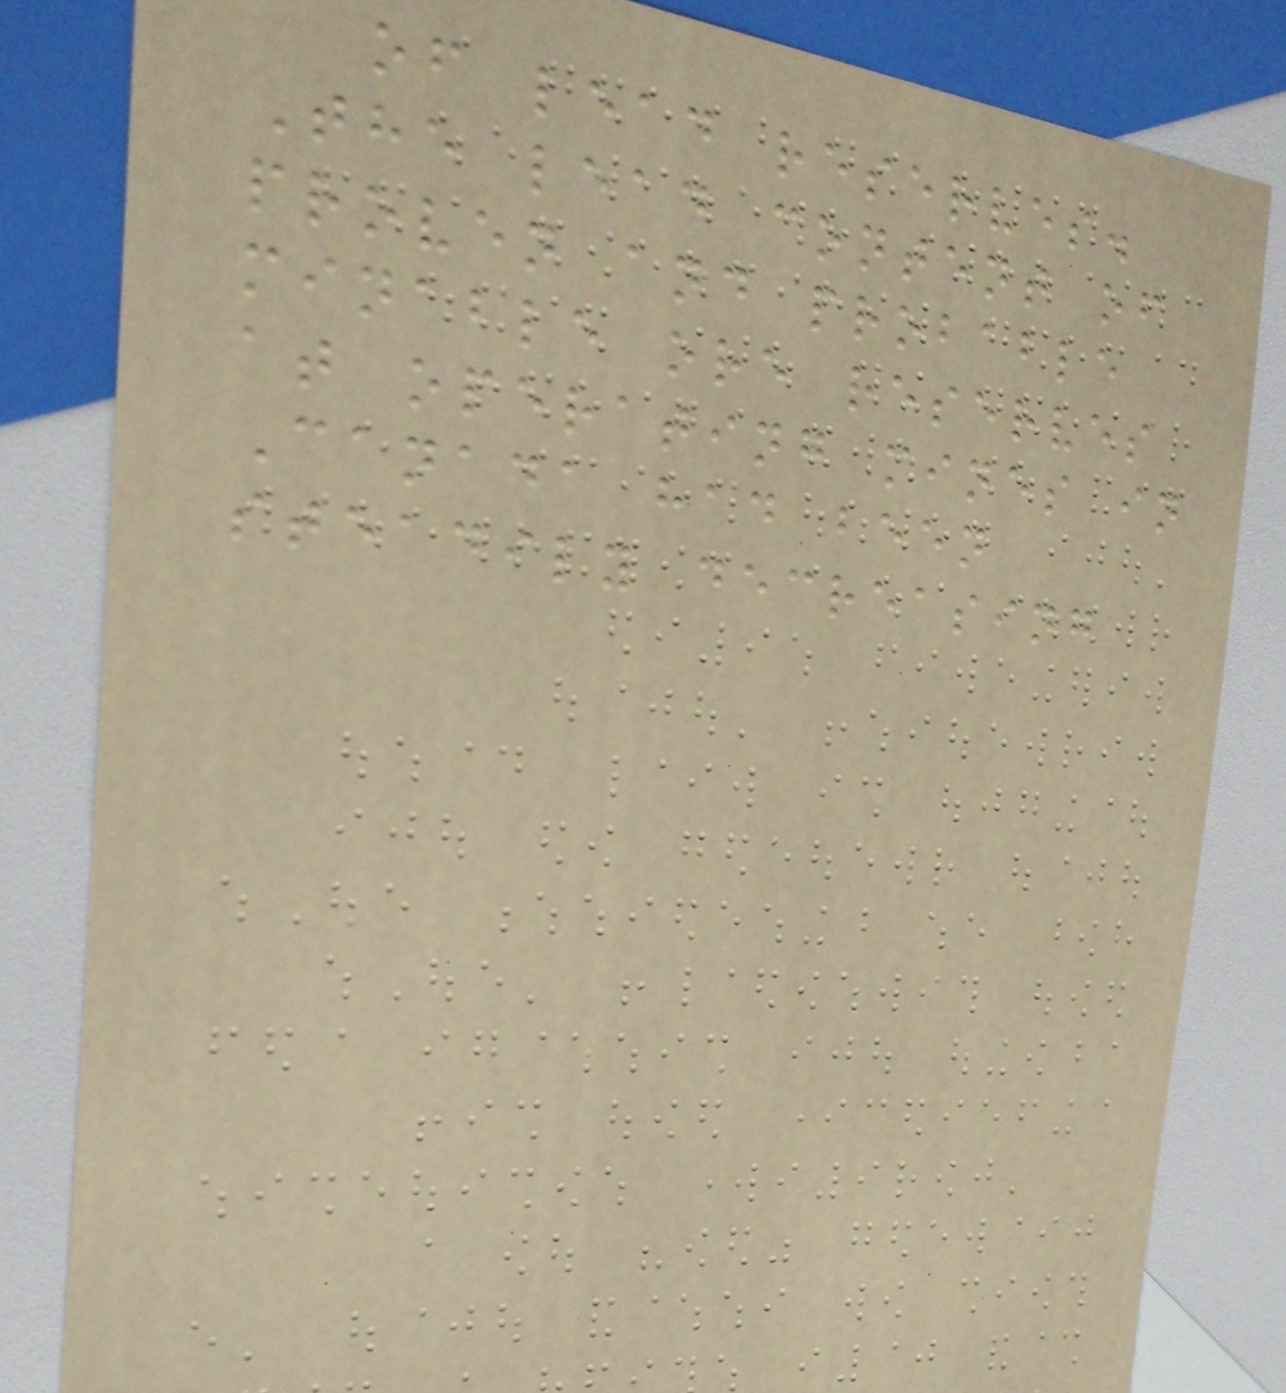of lead reserves.
The lead content of
proven and probable
minable ore reserves
at operating mines in
Canada had been
steadily decreasing
